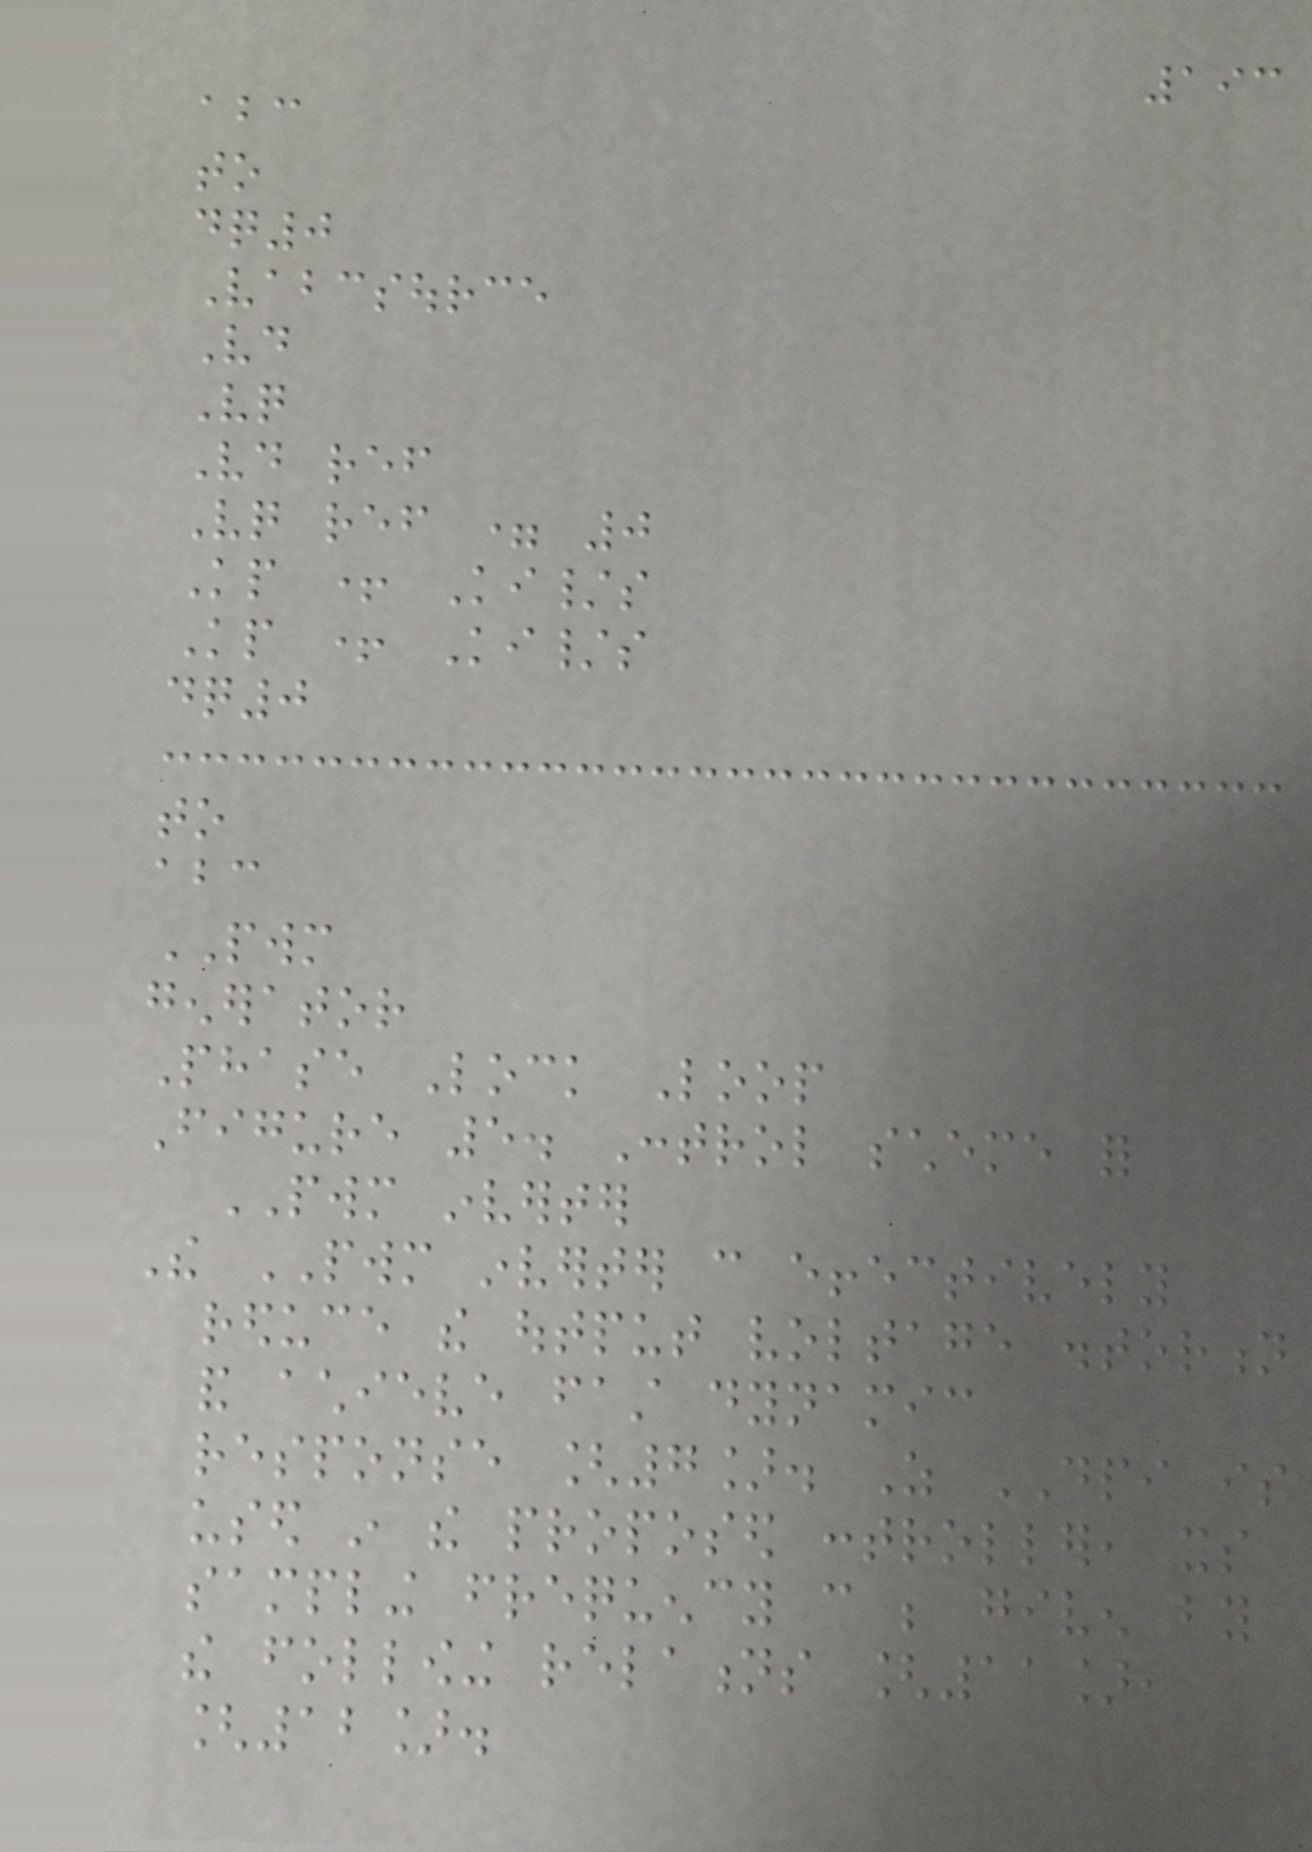193
abc
to
dq0
Vabcsource
Vd
Vq
Vd ref
Vq ref = 0
Kp + Ki/s
Kp + Ki/s
dq0
to
abc
PWM
generator
Phase Lock Loop
Figure 5. Control scheme for
PWM inverter
The PWM inverter can effectively
reduce the output voltage distortion
and achieve fast dynamic
response [7]. As DPI is
used in the proposed controller, its
sampling frequency can be given by
the following relations [11],
[12].
